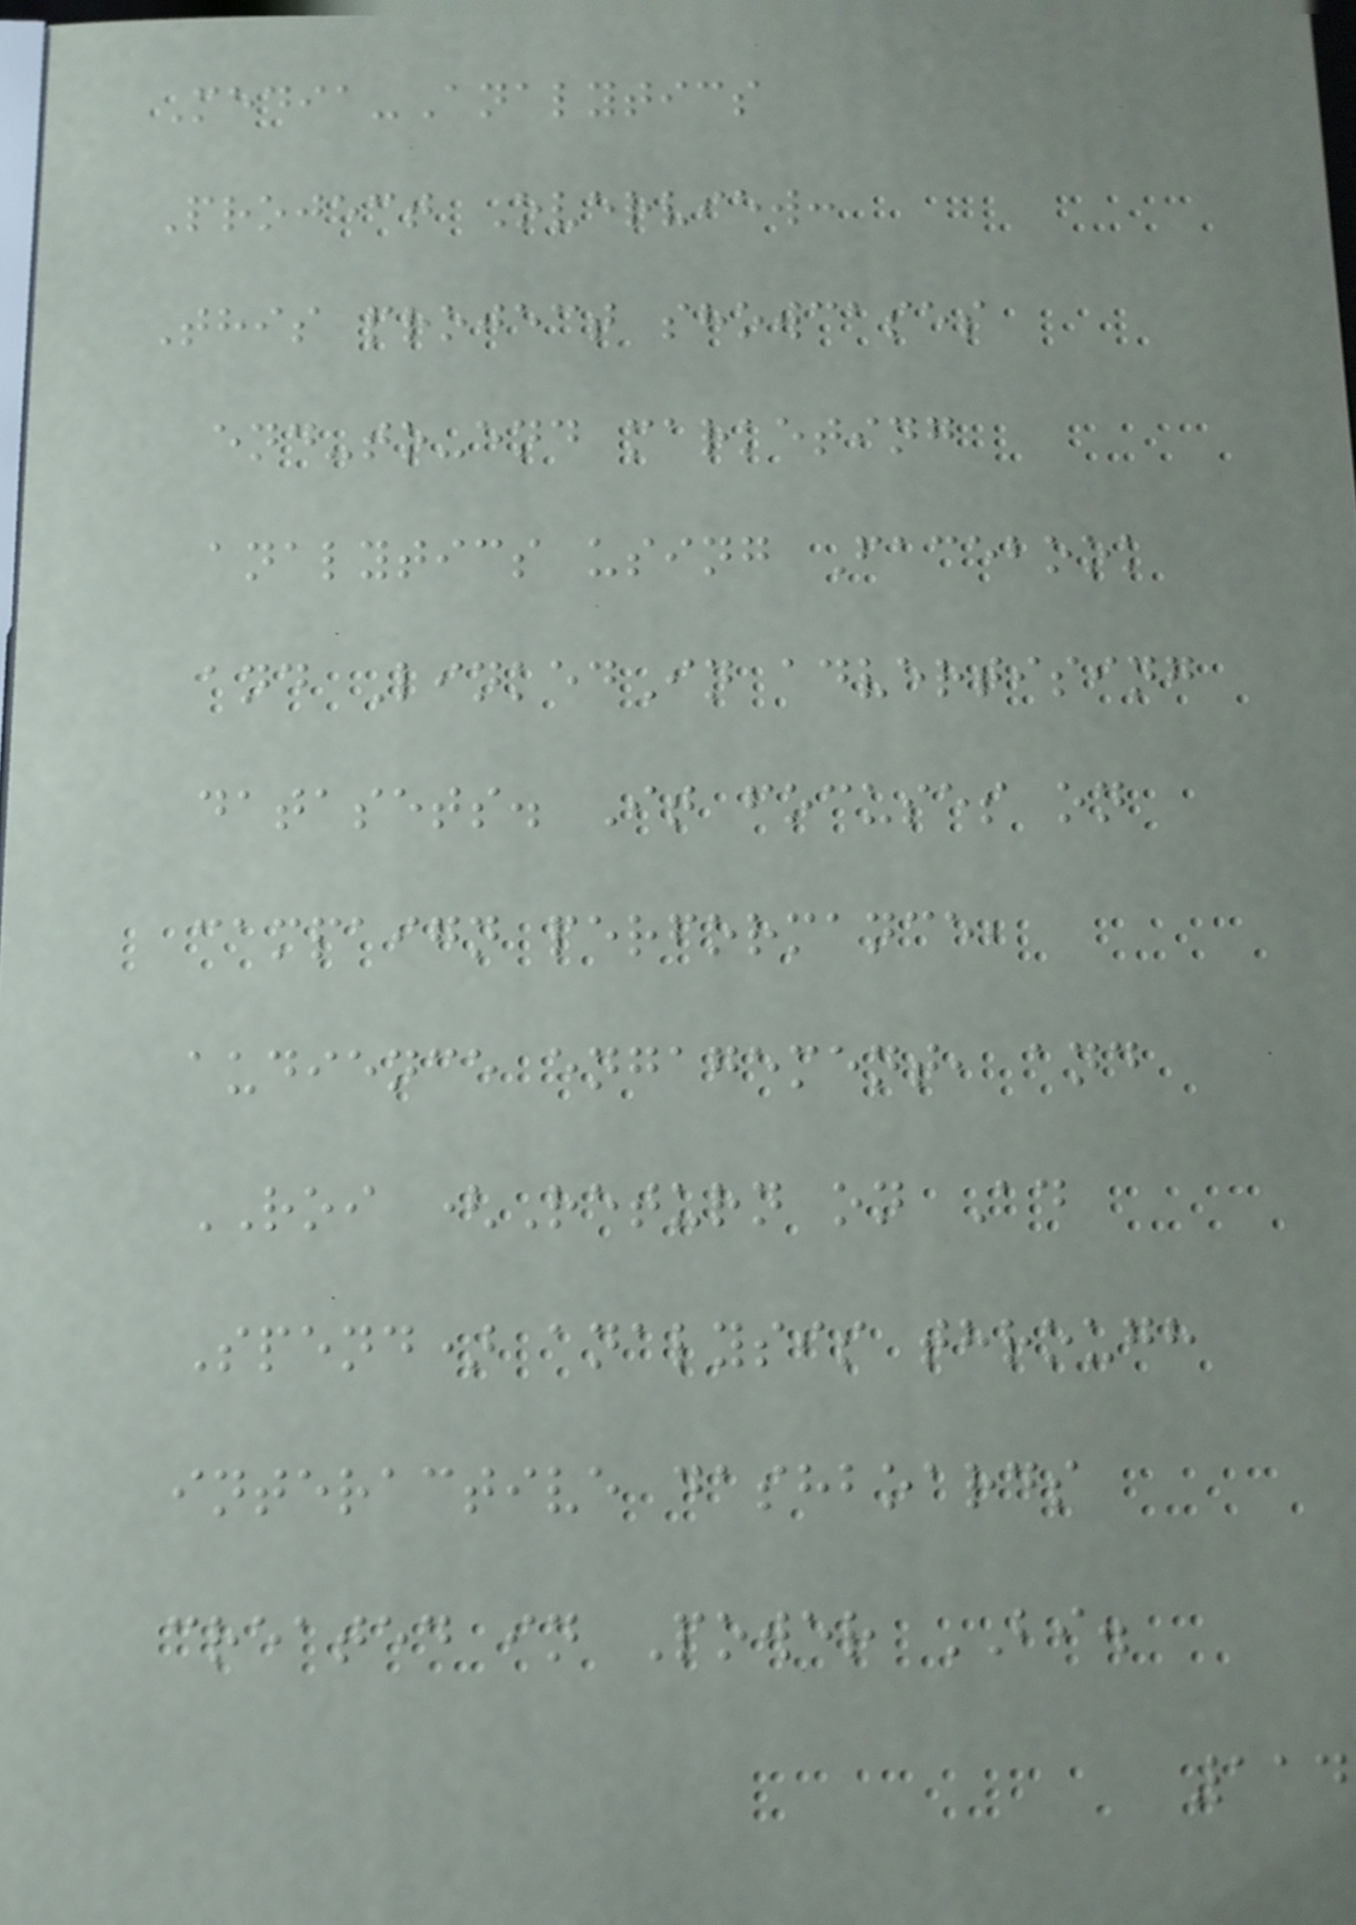Media-Analytics
Project Overview:
This project showcases
end-to-end marketing
analytics using Facebook
and LinkedIn advertising
datasets. It focuses on
campaign performance,
audience engagement, and
ROI (Return on Ad
Spend) analysis through
interactive dashboards
created in Power BI.
114
